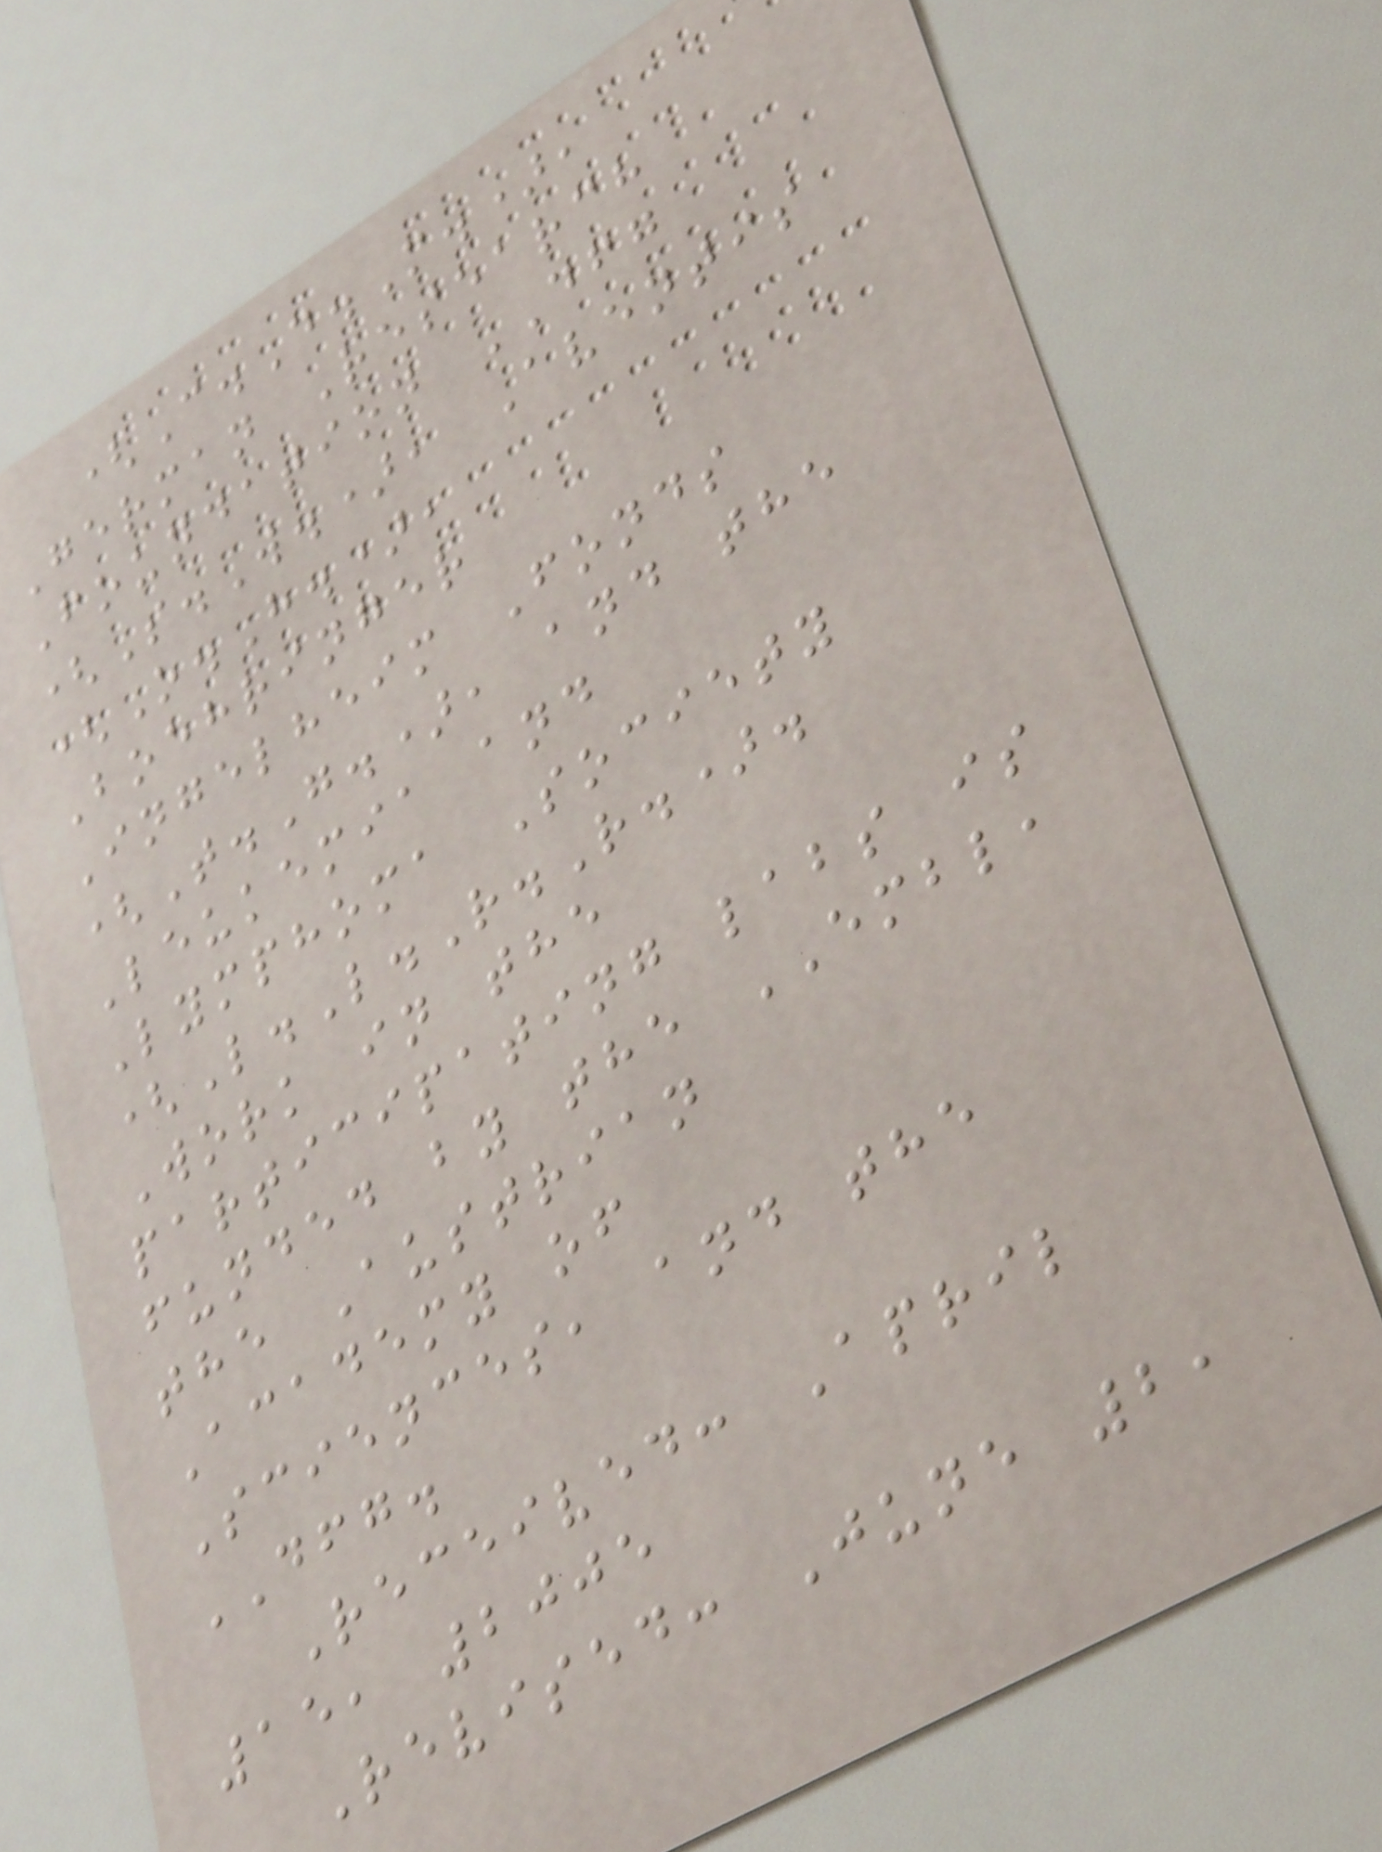(C.D.M.),
German Research
Foundation DFG
(S.W.), Aventis
(O.H.),
Boehringer
Ingelheim Fonds
(T.G.), and the
Leukemia and
Lymphoma Society
(L.L.R.R.).
Work in the
participating labs is
funded by the EMBL,
the Austrian
Academy of
Sciences, and the
DFG.
Received: April
15, 2005
Revised: June 2,
